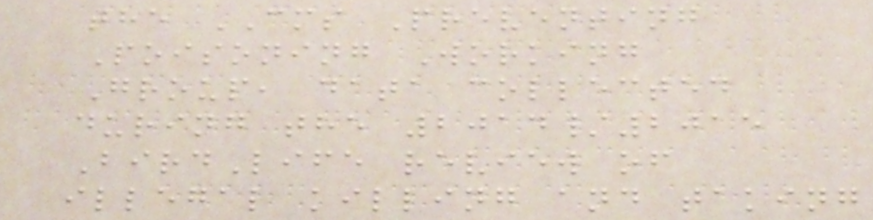the CMS Preventing
Poisoning Working
Group, data collected
during the 2014/2015
BirdLife review of
illegal killing and taking
